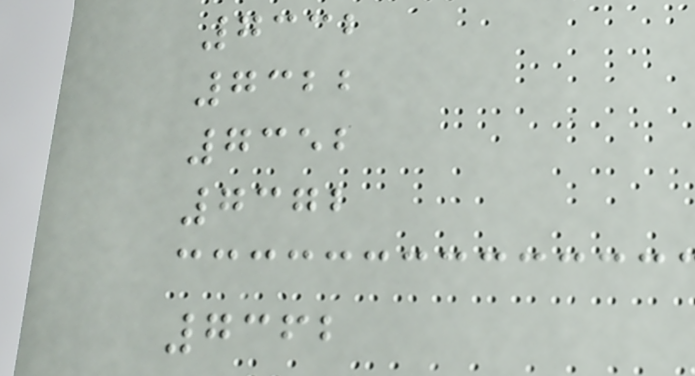7332
7322
7352
7372
7362
